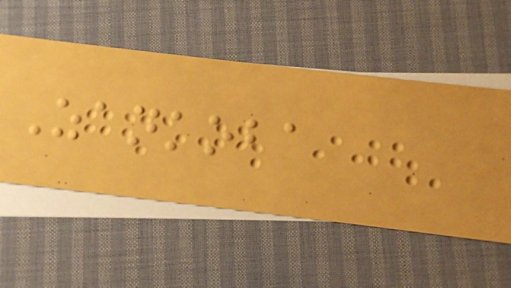Zankoba
